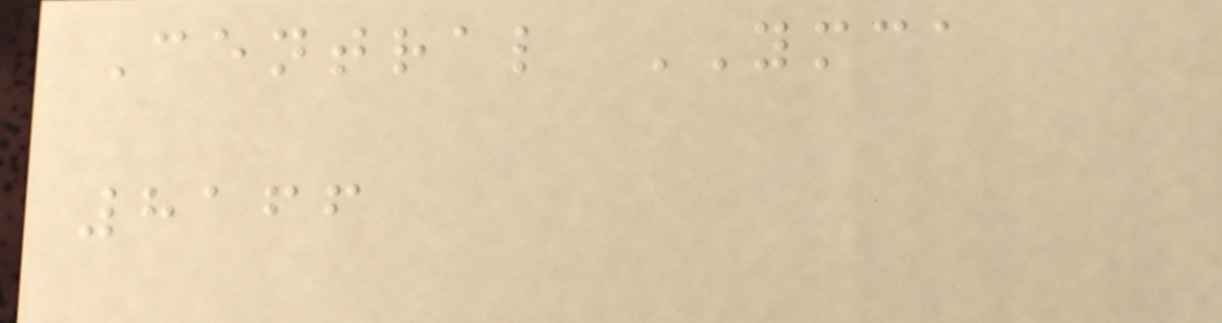Central YMCA
8166
